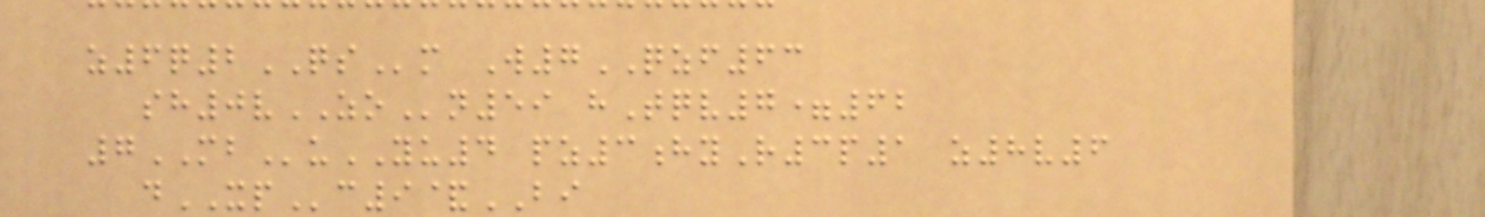z6q2QSm W7QZF63
sh0vZOn59 hTqv7=62
7MBuYU4 pz3hyR3p1 z8v6
dXPc9&BI
